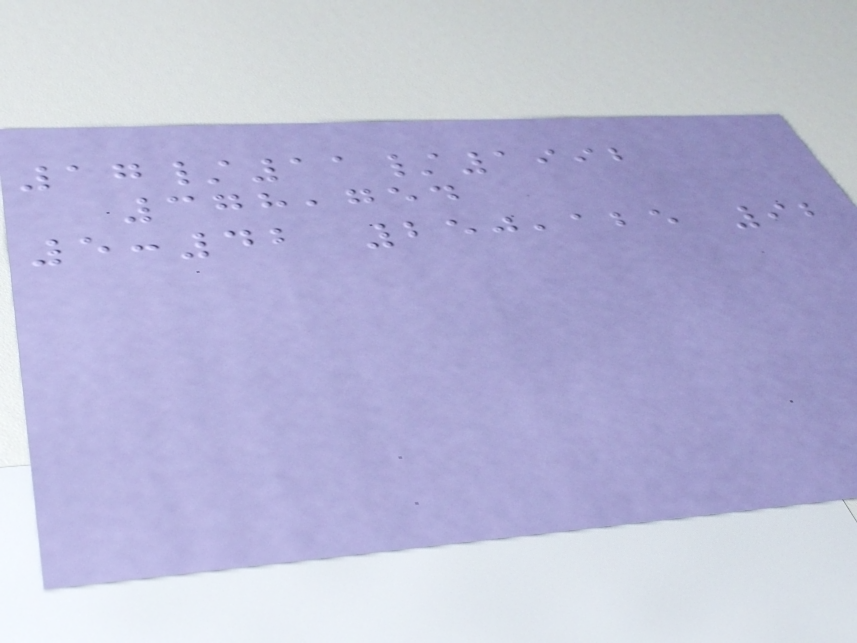17/11/1992
378,754
5:42 250,125 92
